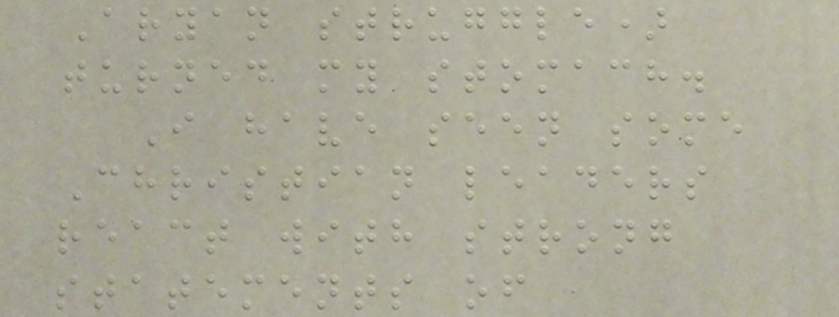Aryan struggle)
turned my stomach.
I have seen some
Christian leaders
react with strong
statements of
